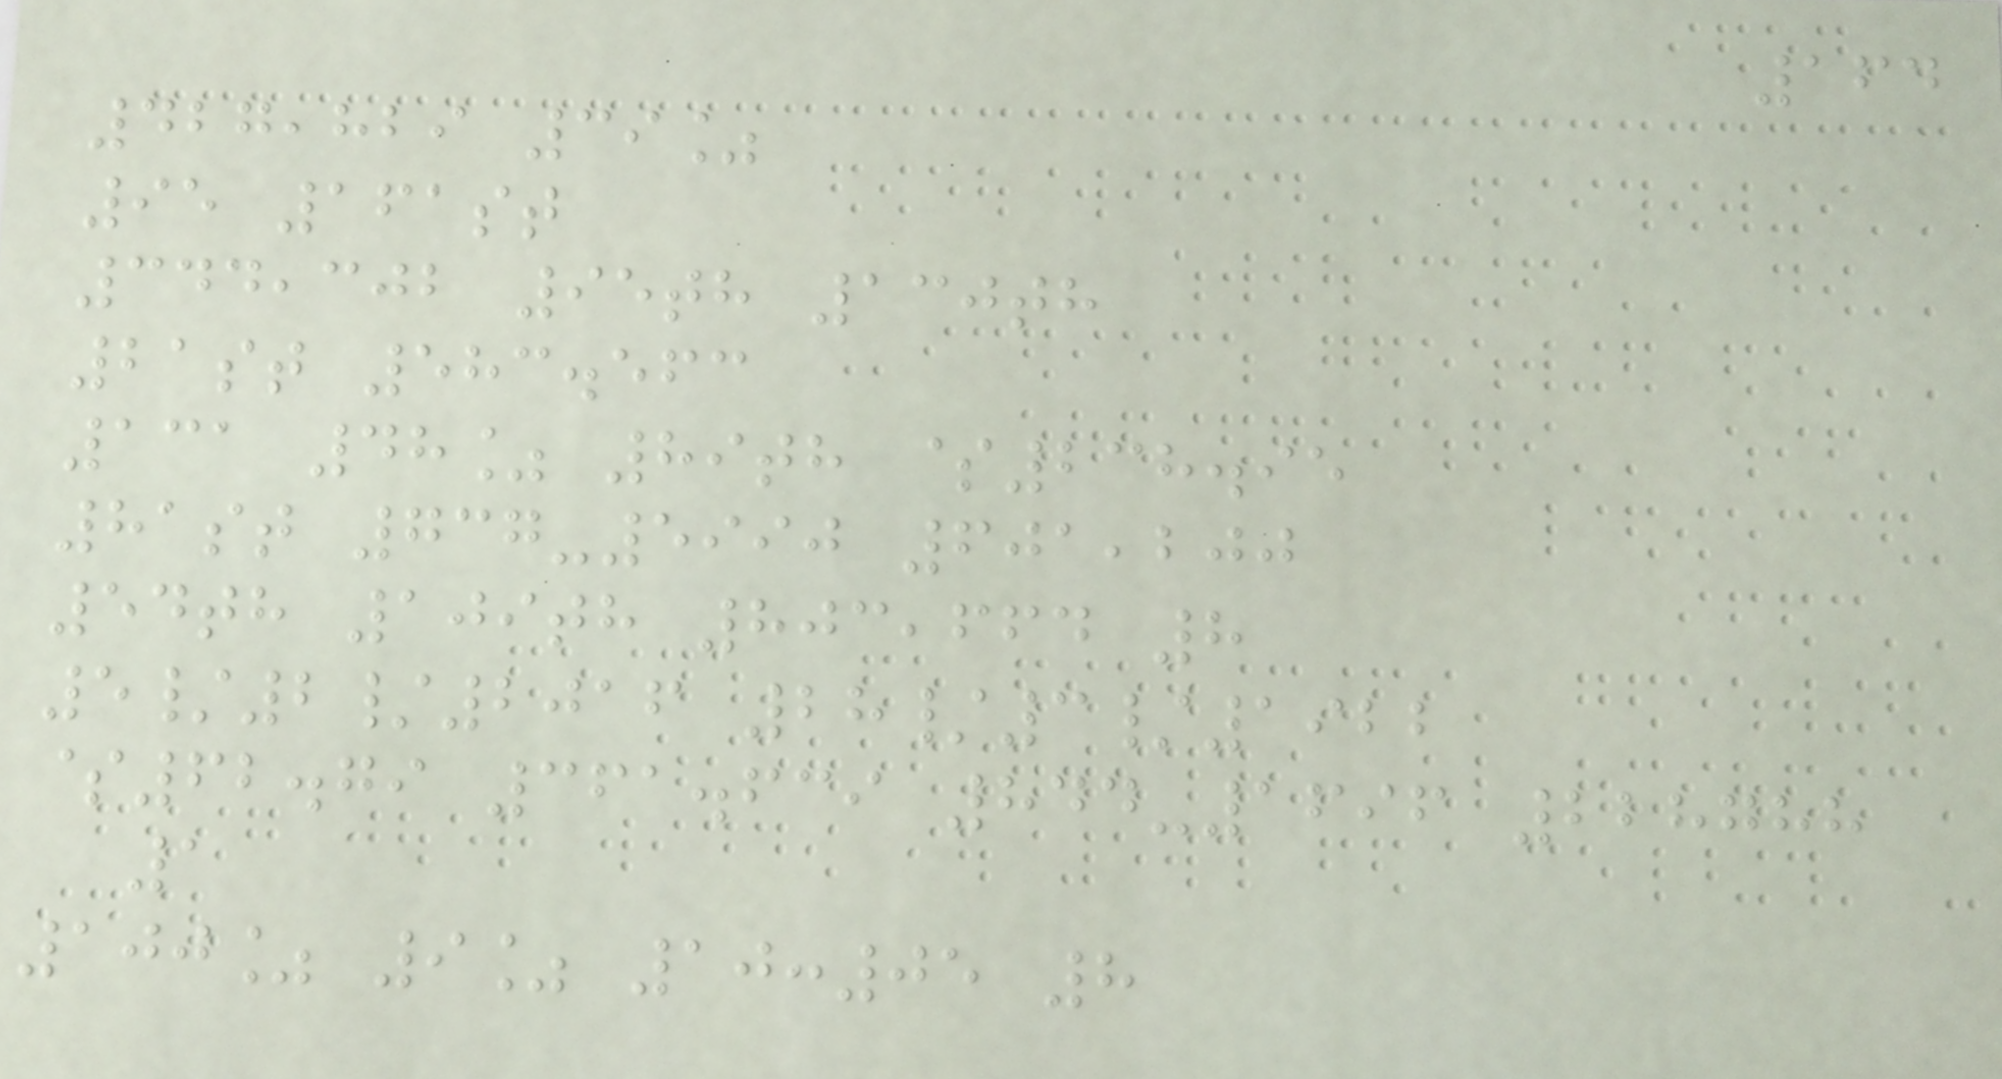164
427,829 39%
95 161st
344,302 95th 130th
21st 583.563
131 48% 89th $238.95
81st 737-5990 601,200
54th 109th 803,664 8
5/2/2016 28/3/1922
$62.79 361.639 844-1696 228788
1
100% 9% 10:05 8
